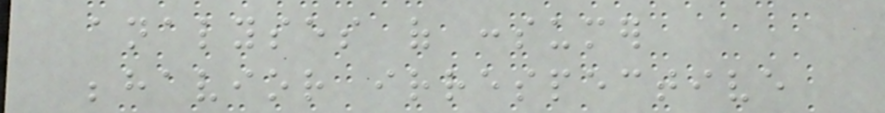analyses of consumer
behavior irrespective
